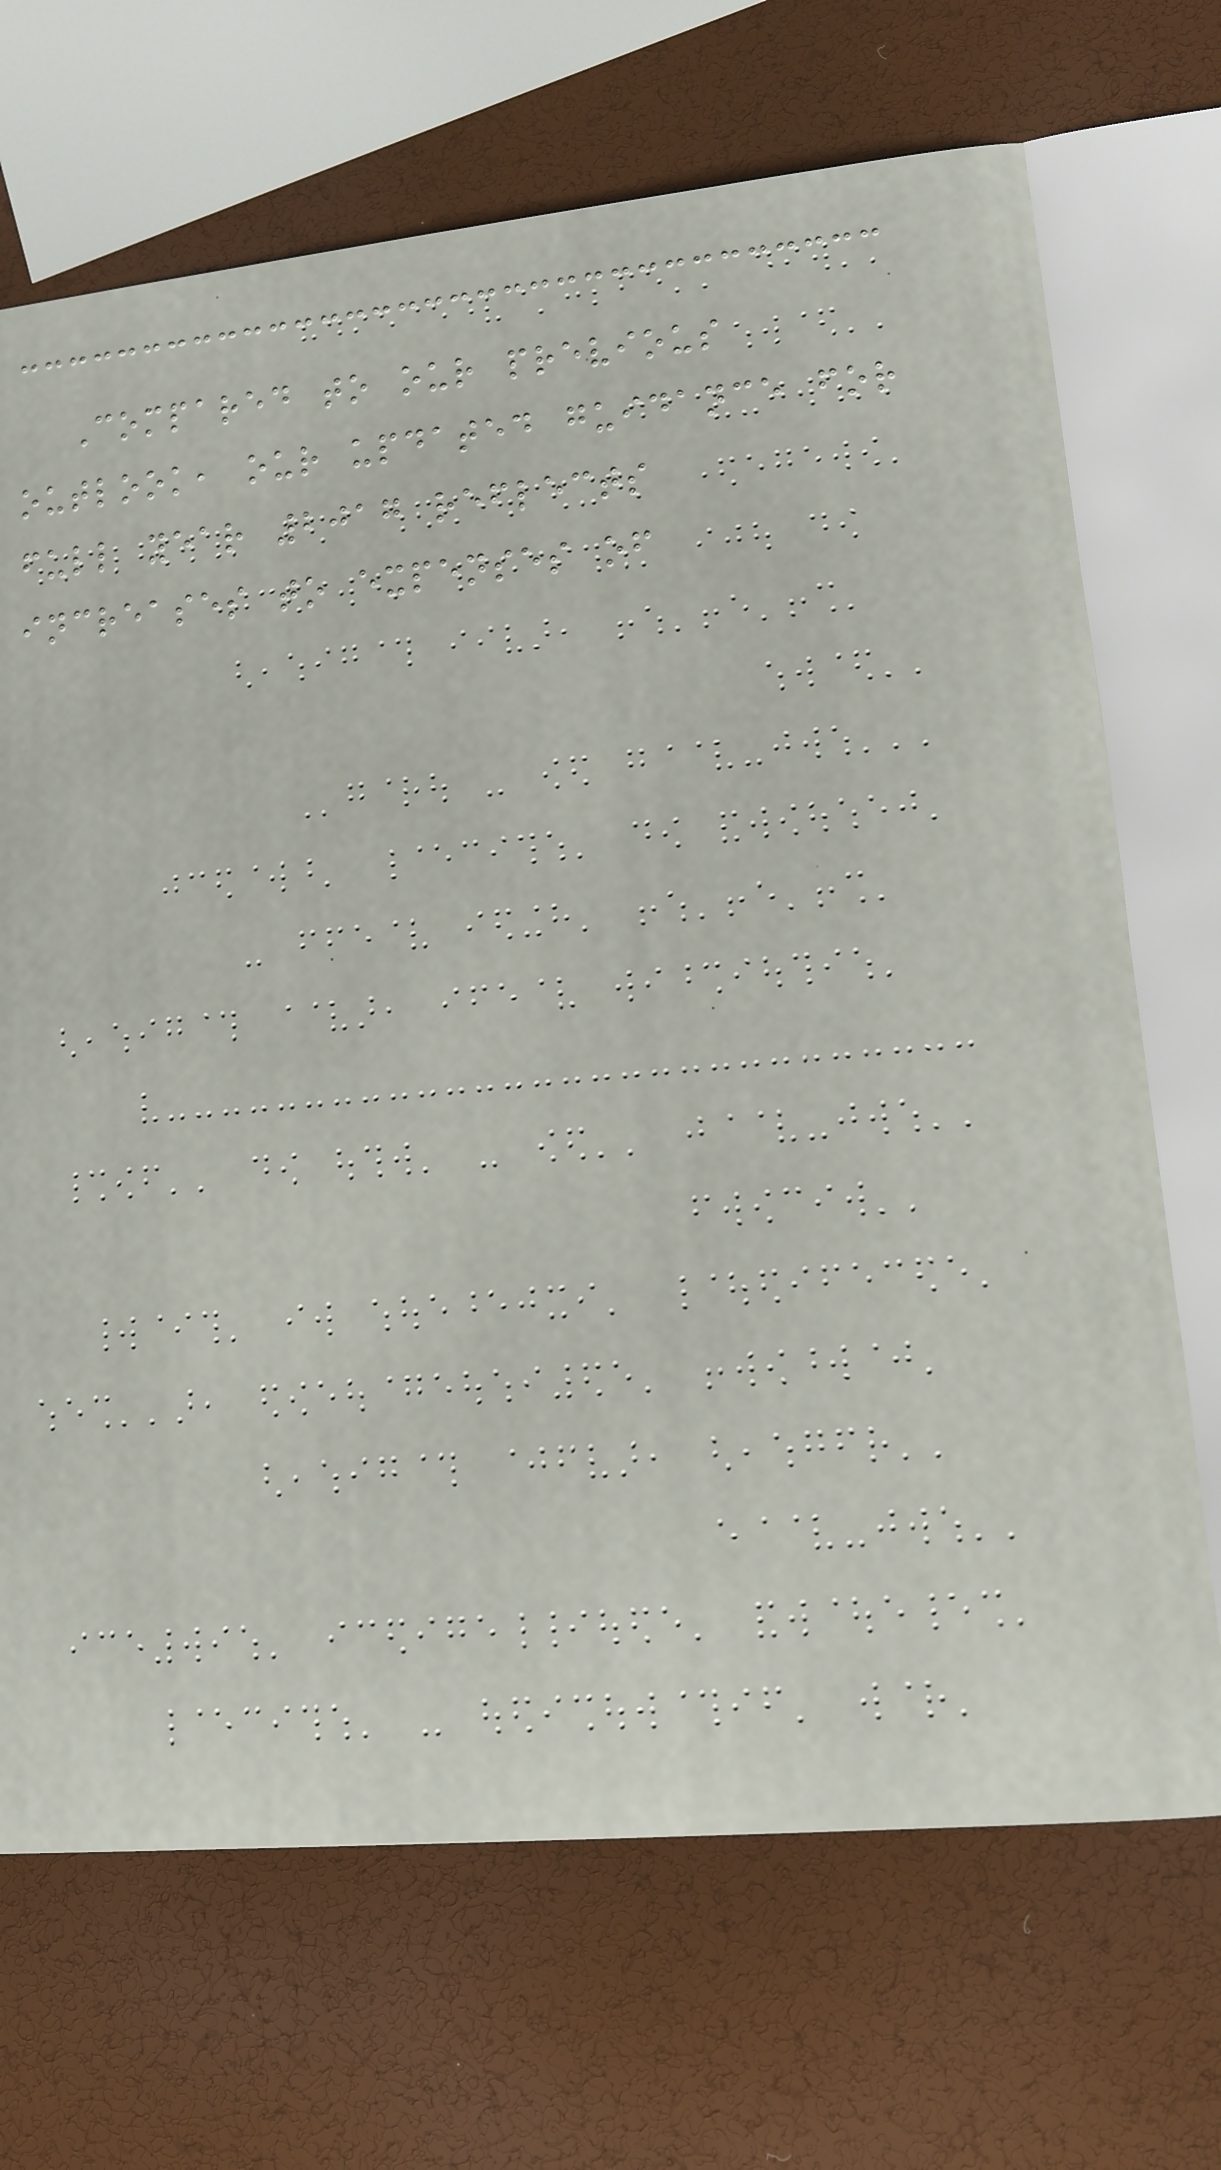Compared to our previous
outlook, our updated guidance for
full year 2017 reflects
increases to expenses of
